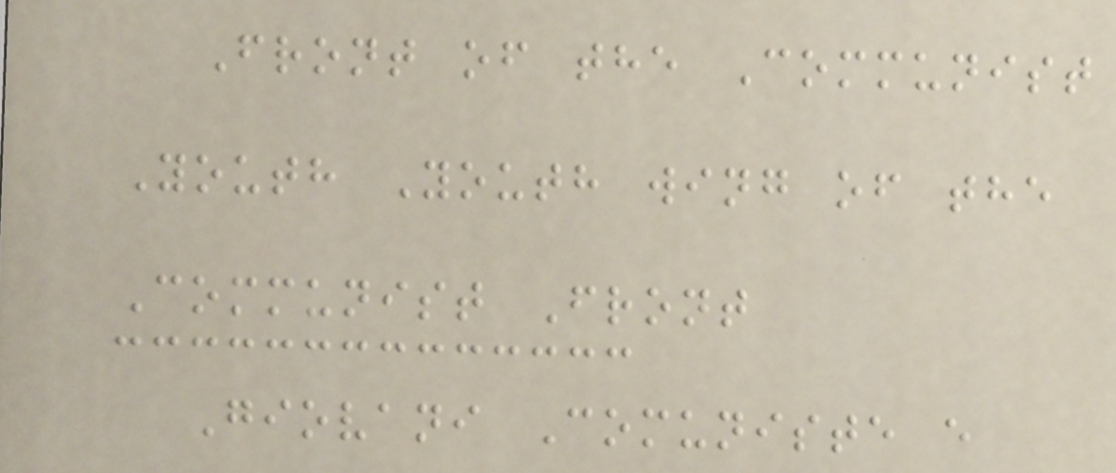Front of the Communist
Youth Youth wing of the
Communist Front
Giovani Comuniste e
